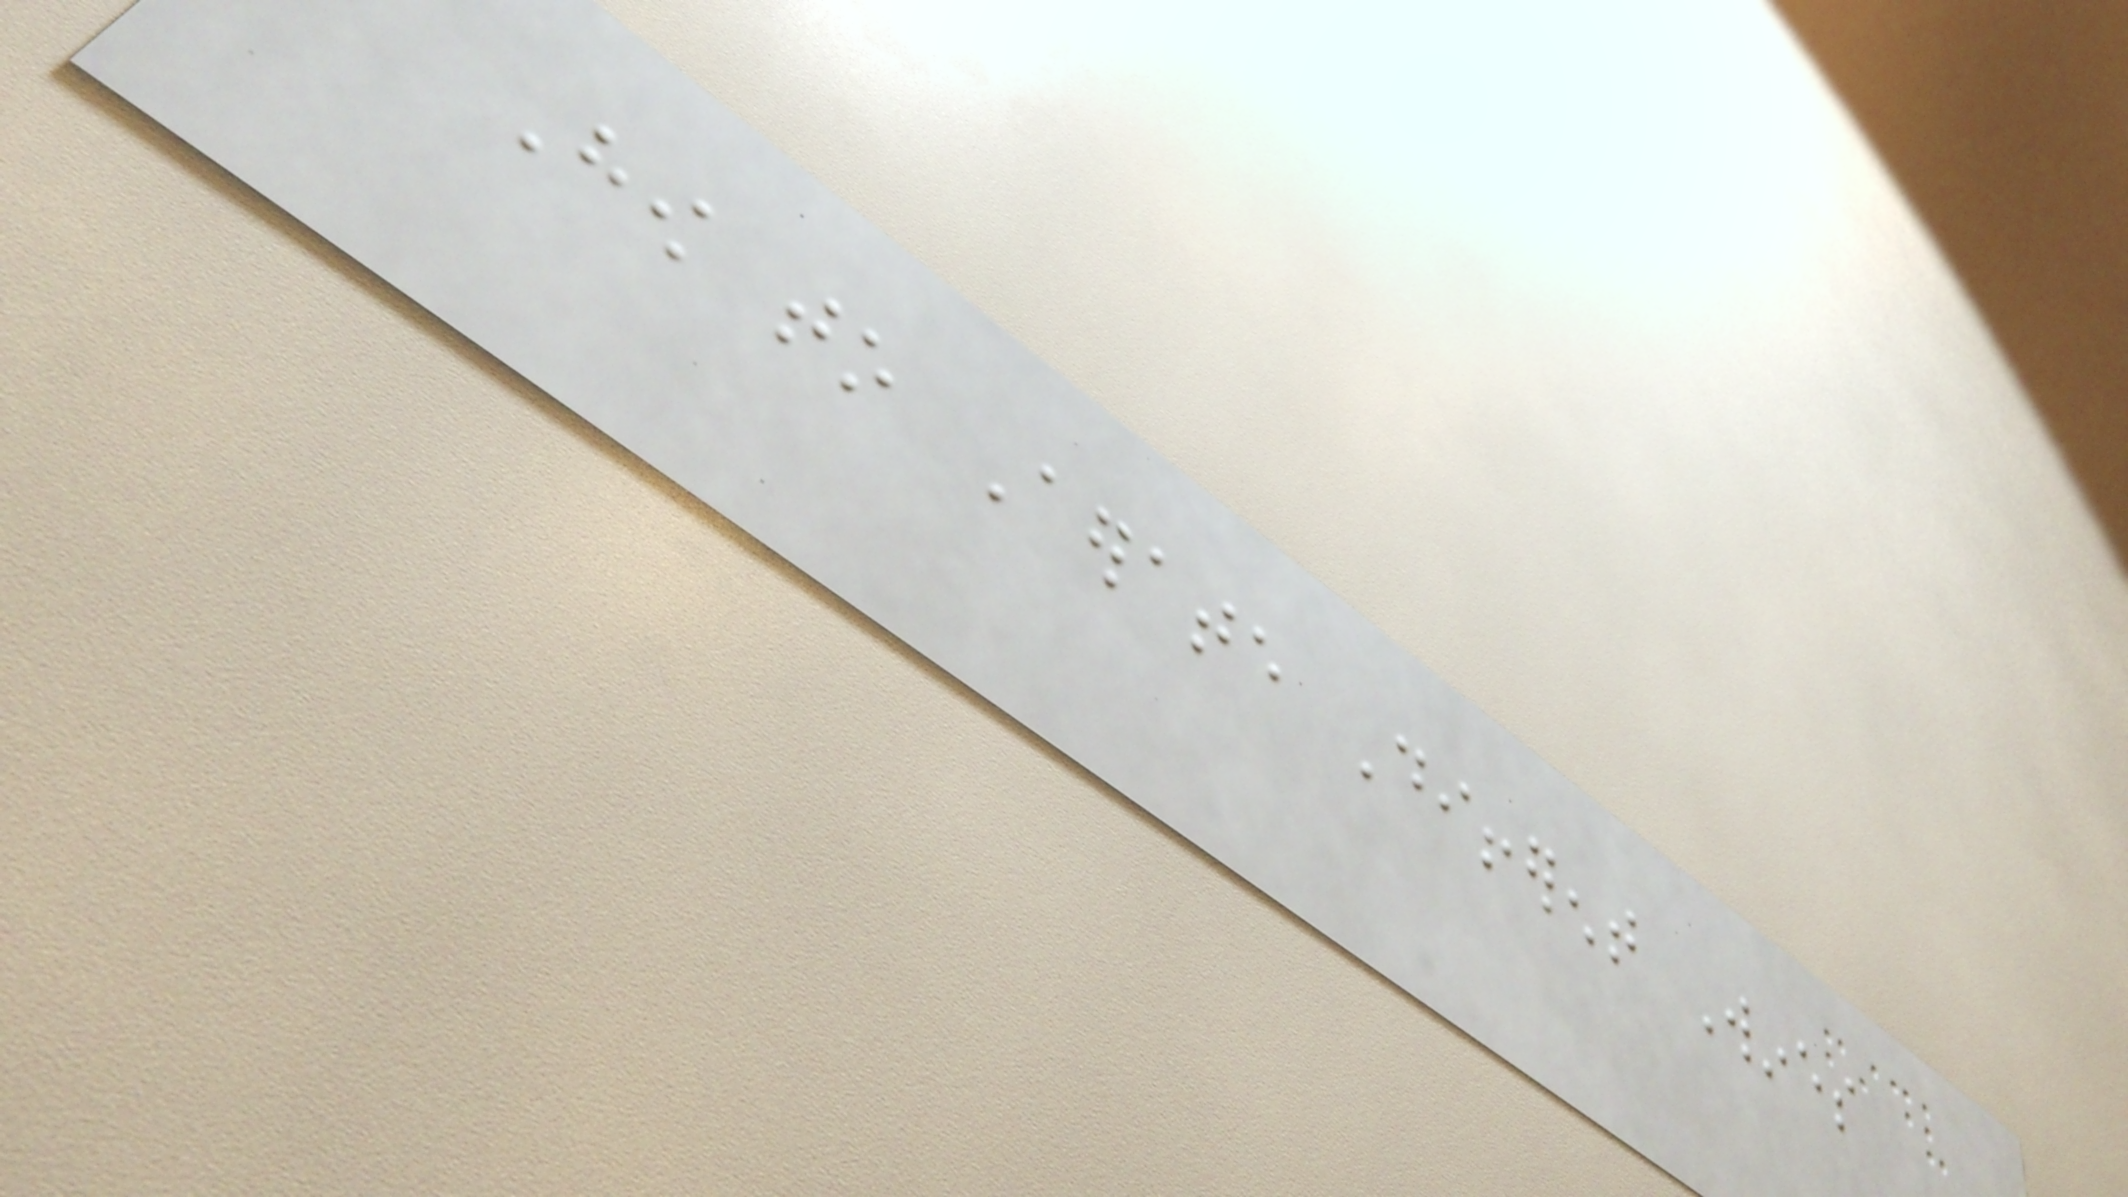How to Aerate Different Wines
